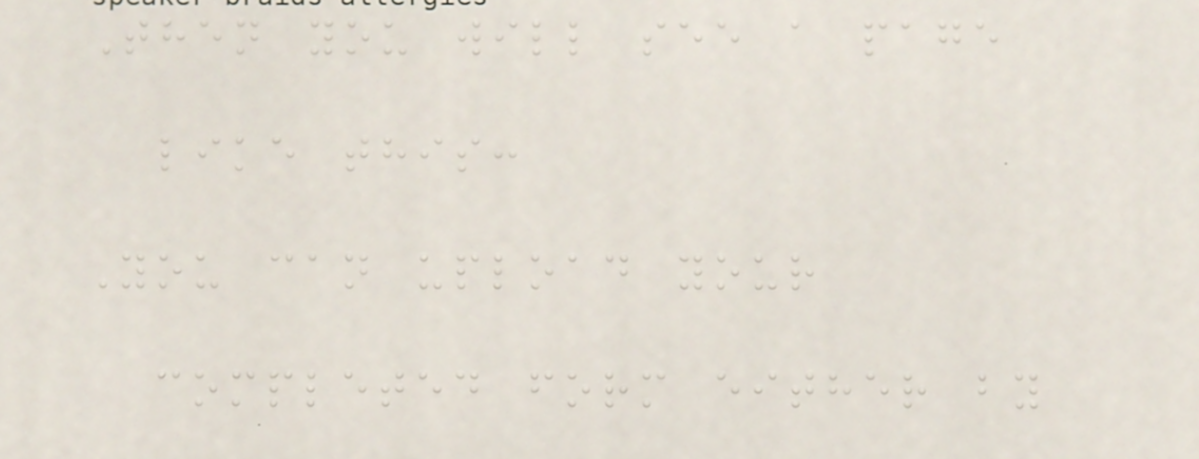Then you will see a page
like this:
You can upload your
completed form either by
